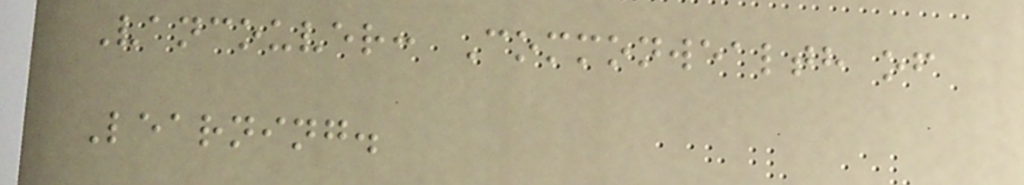Vancouver: Commonwealth of
Learning.
